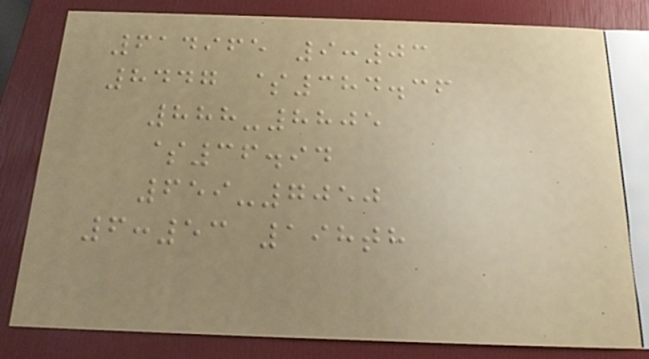614965 9:03
8447 $384.36
888-8805
$36.94
659-7050
6:53 198th
